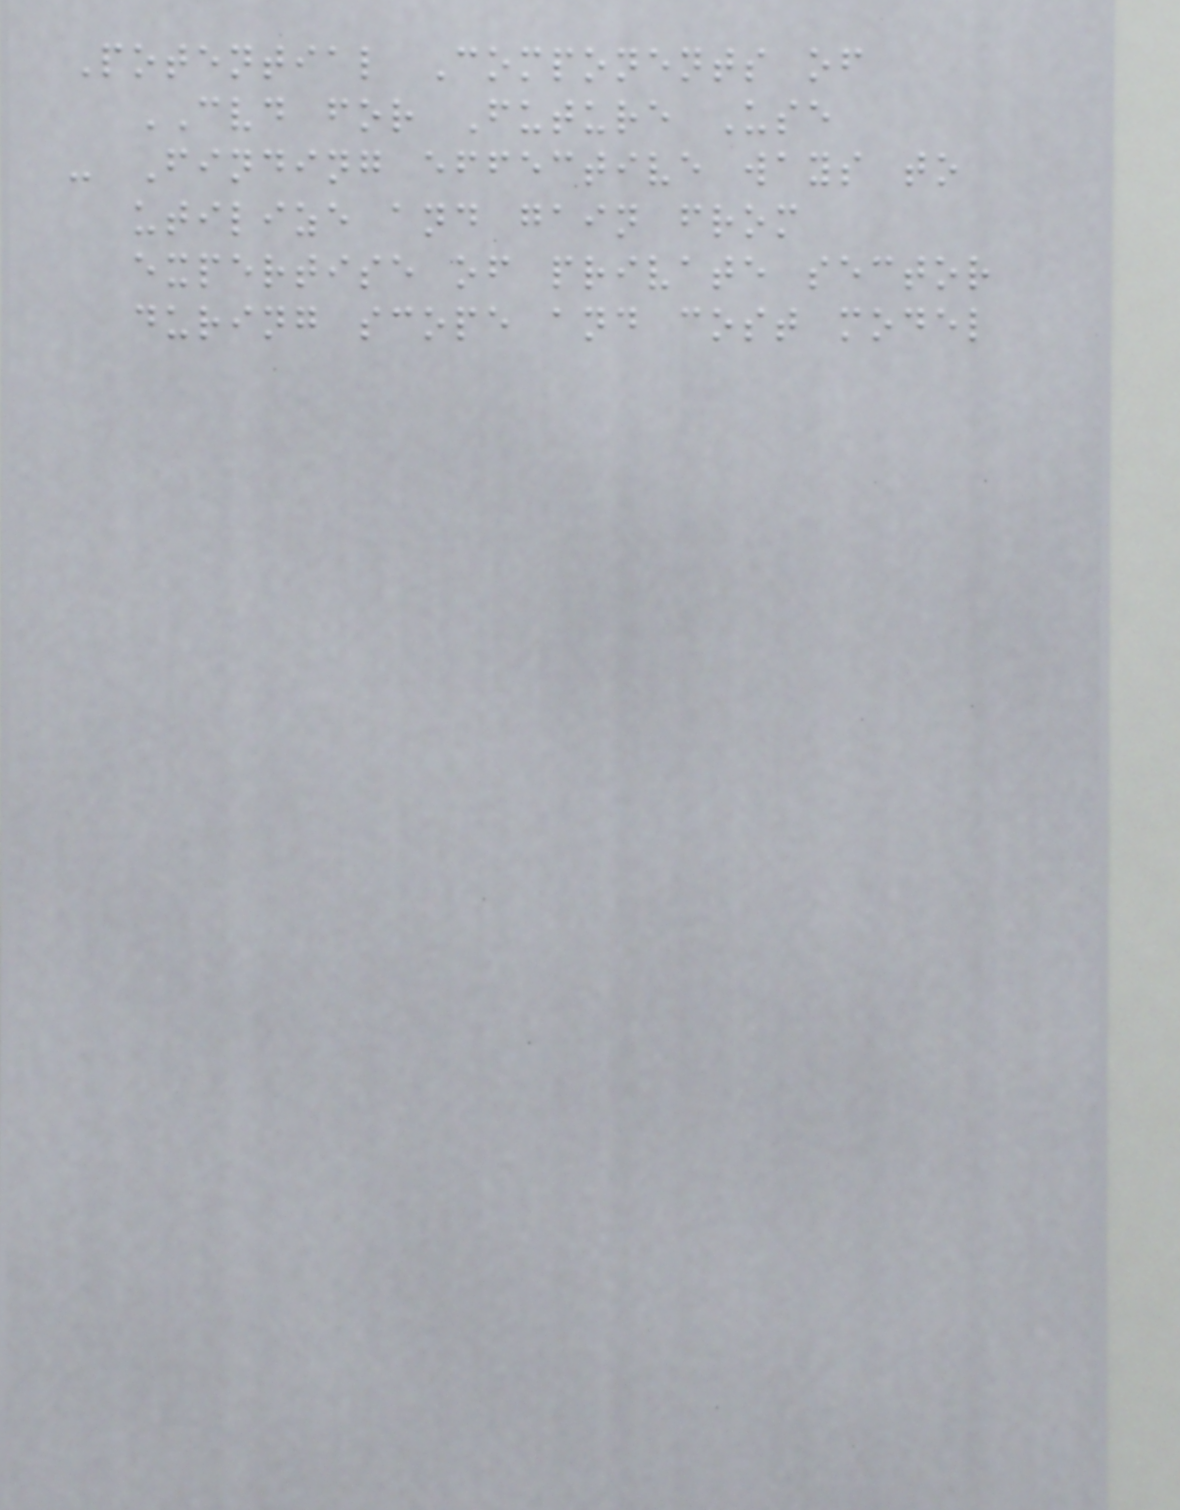Potential Components of
CVD for Future Use
- Finding effective ways to
utilize and gain from
expertise of private sector
during scope and cost model
